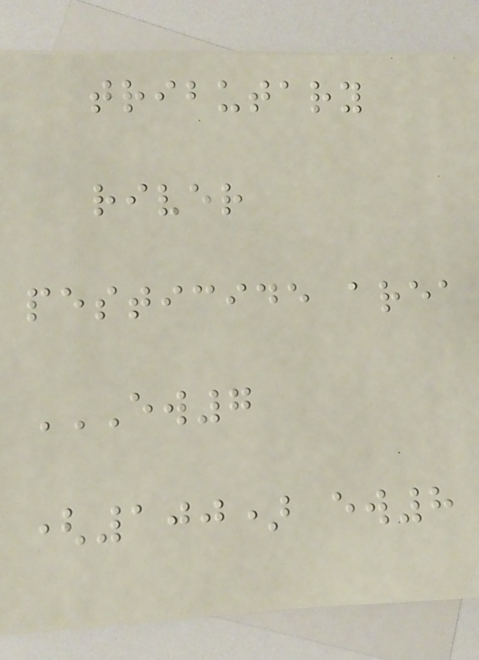tributary
river
pesticide area
EW7
(100) EW8
